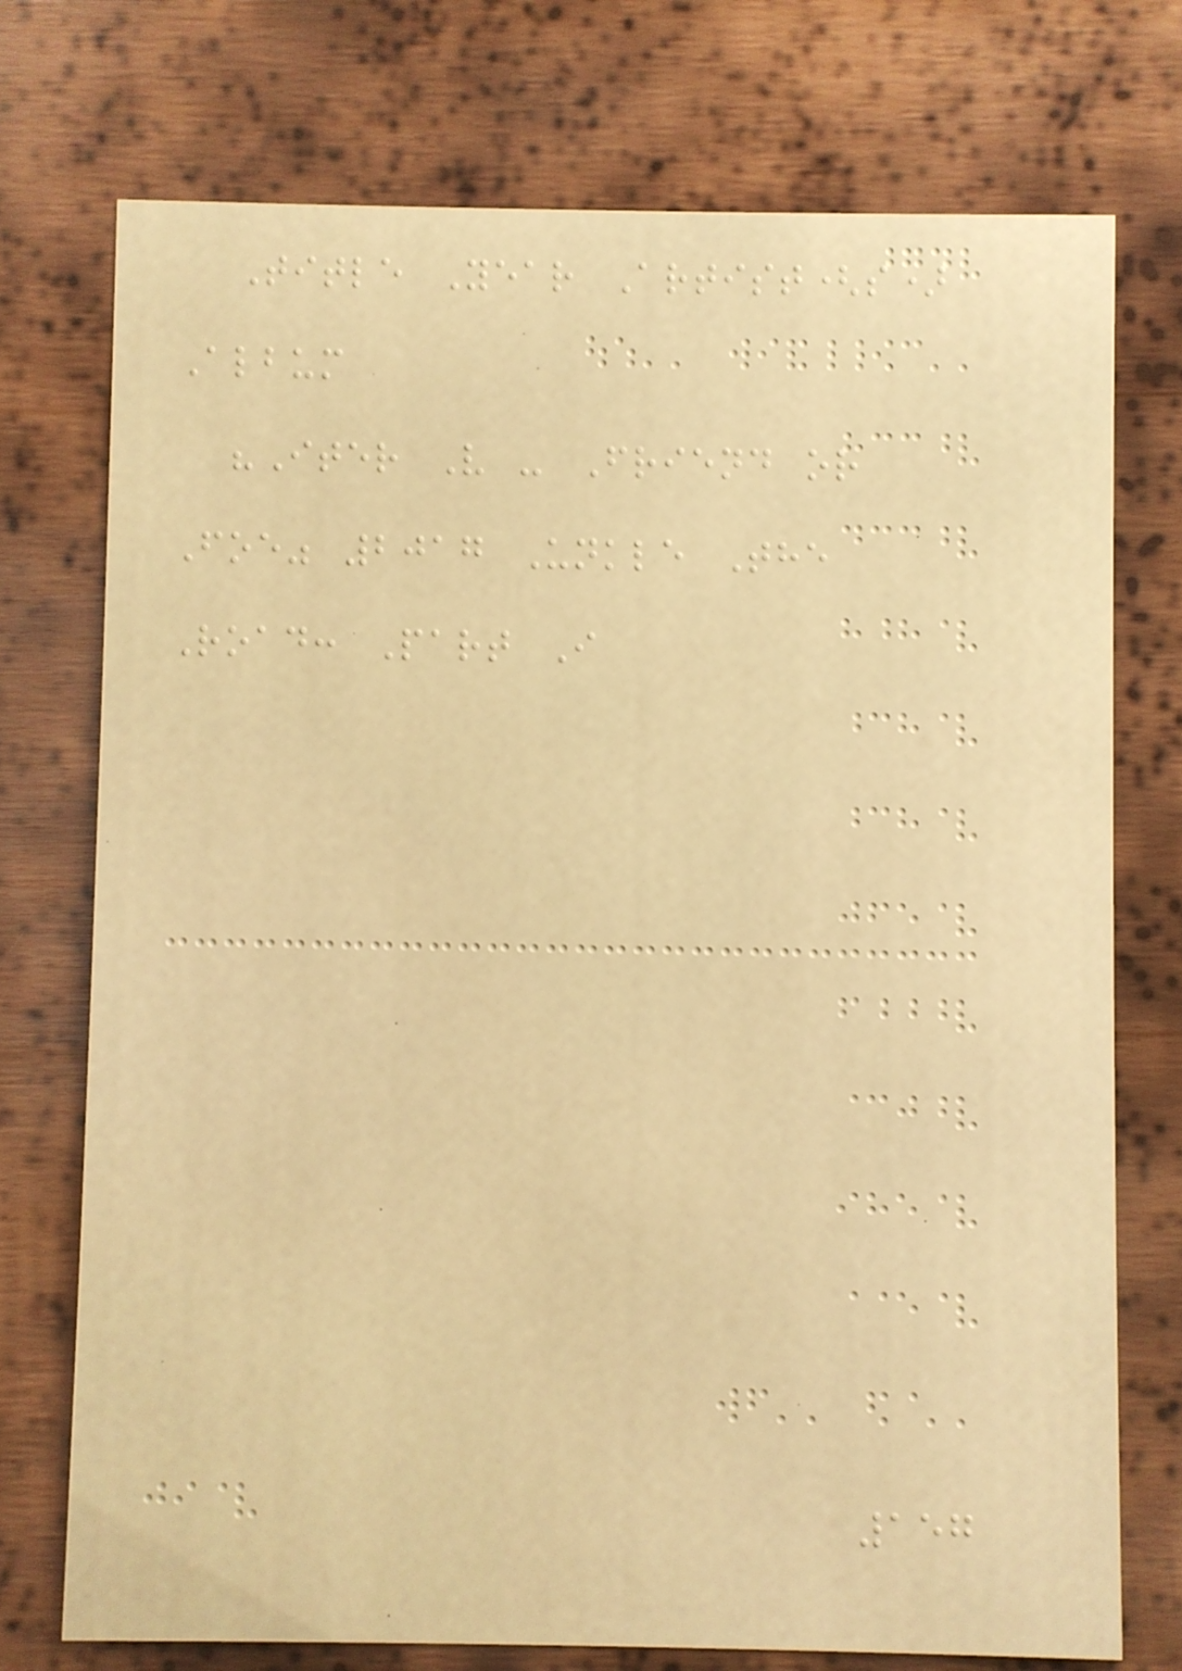Title Year Artist(s)
Album
"Iter V - Friend or
Foe" 2017 Unkle The
Road: Part I
157
